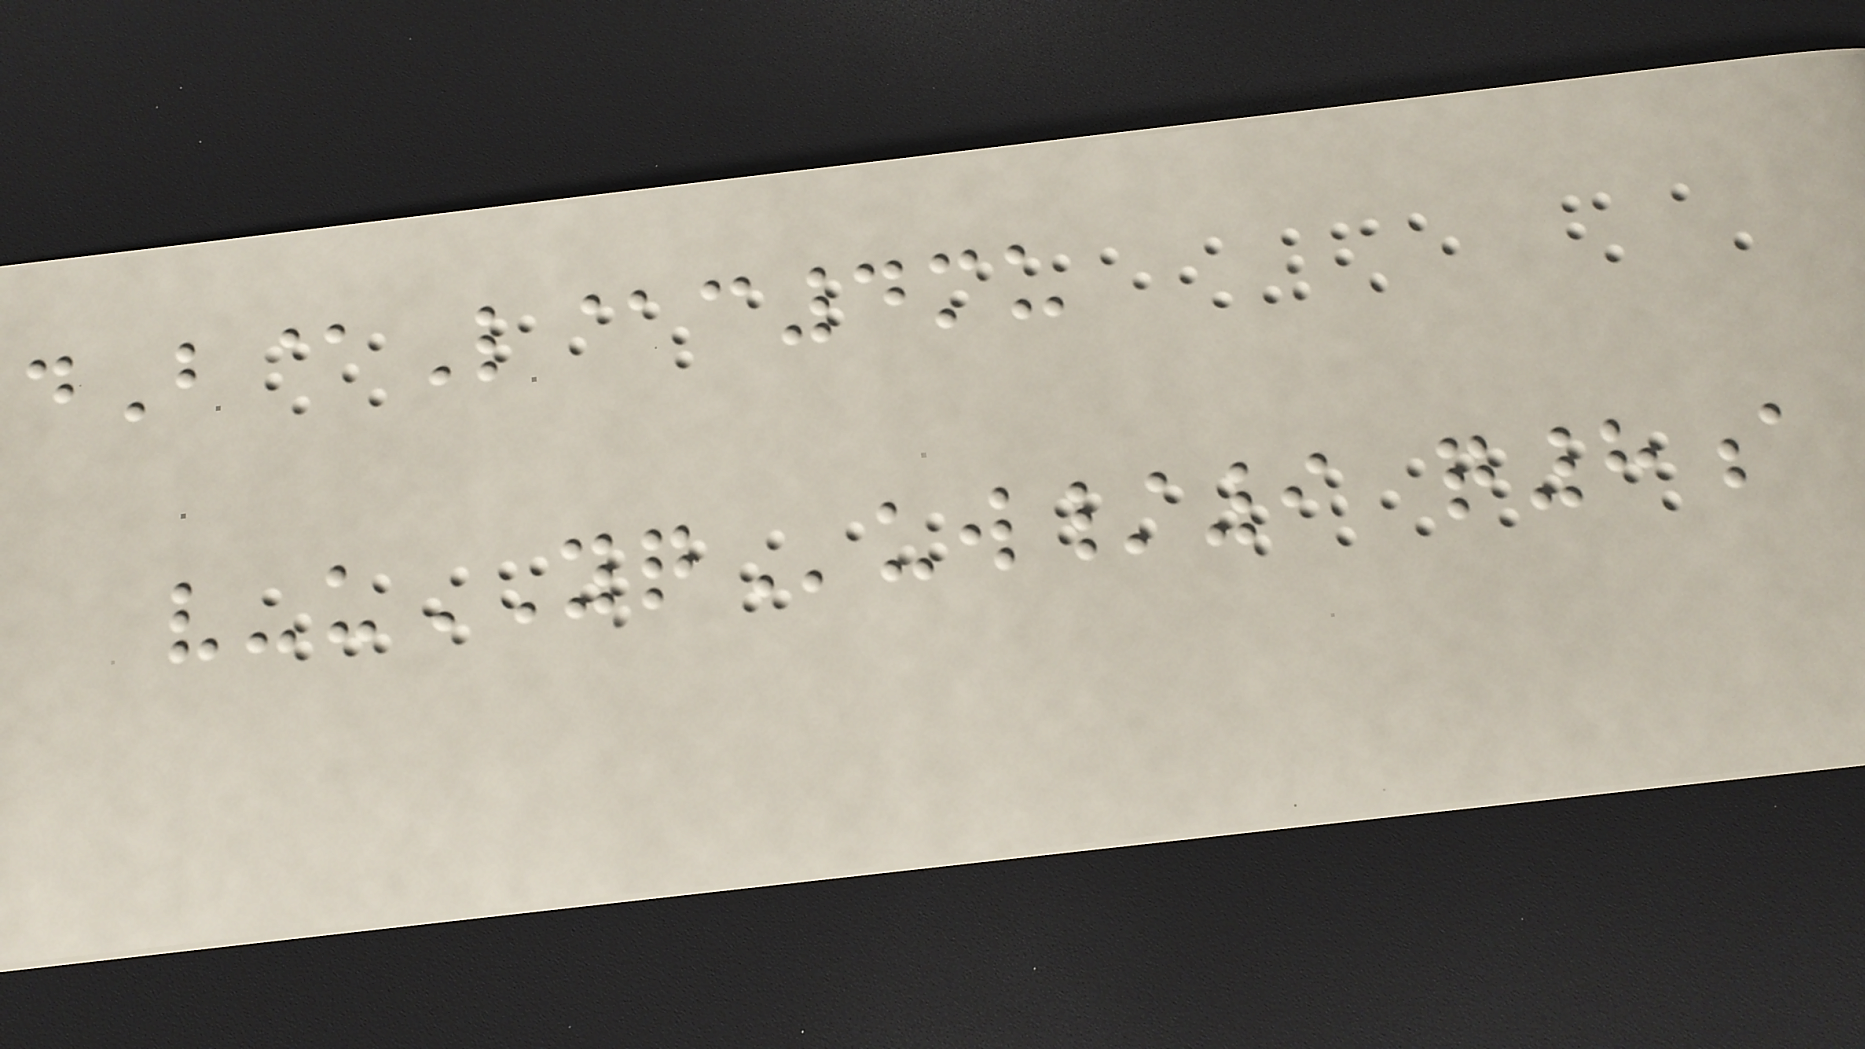dB@L@c4mu
v-uYQuw/9 q8a
